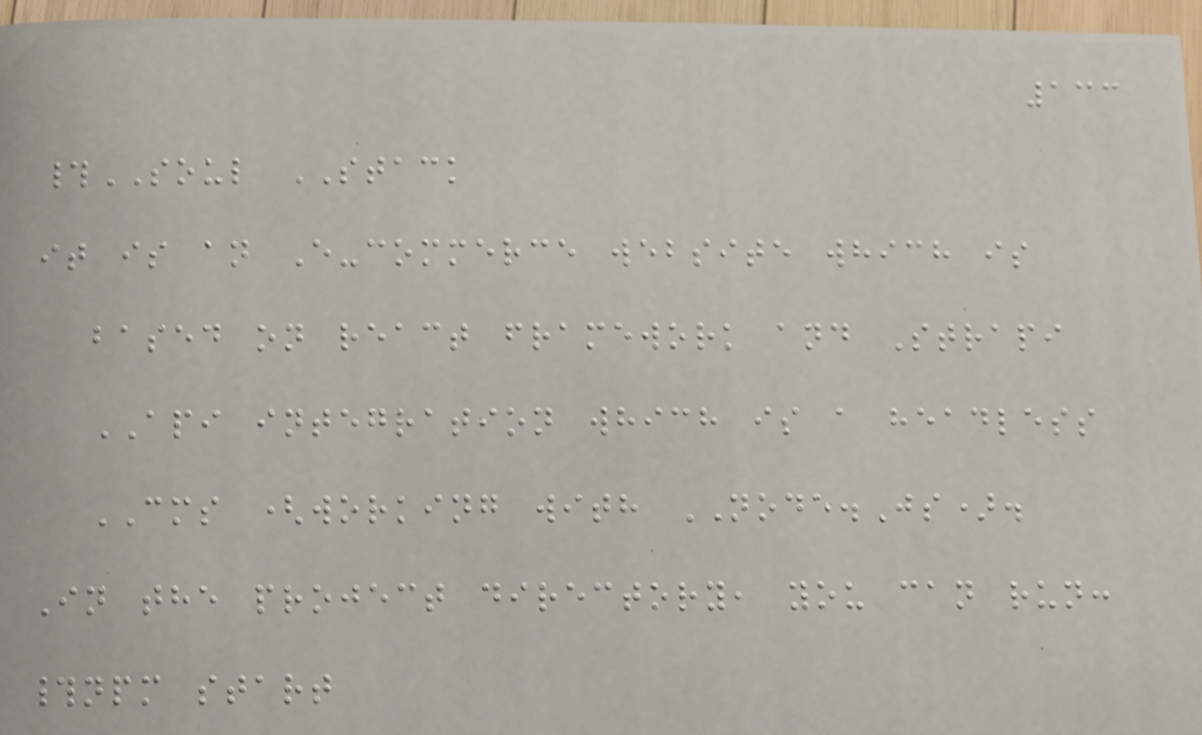133
#SOUL STACK
it is an E-commerce website which is
based on react framework and Strapi
API integration which is a headless
CMS (working with NODE.Js).
In the project directory, you can run:
#npm start
